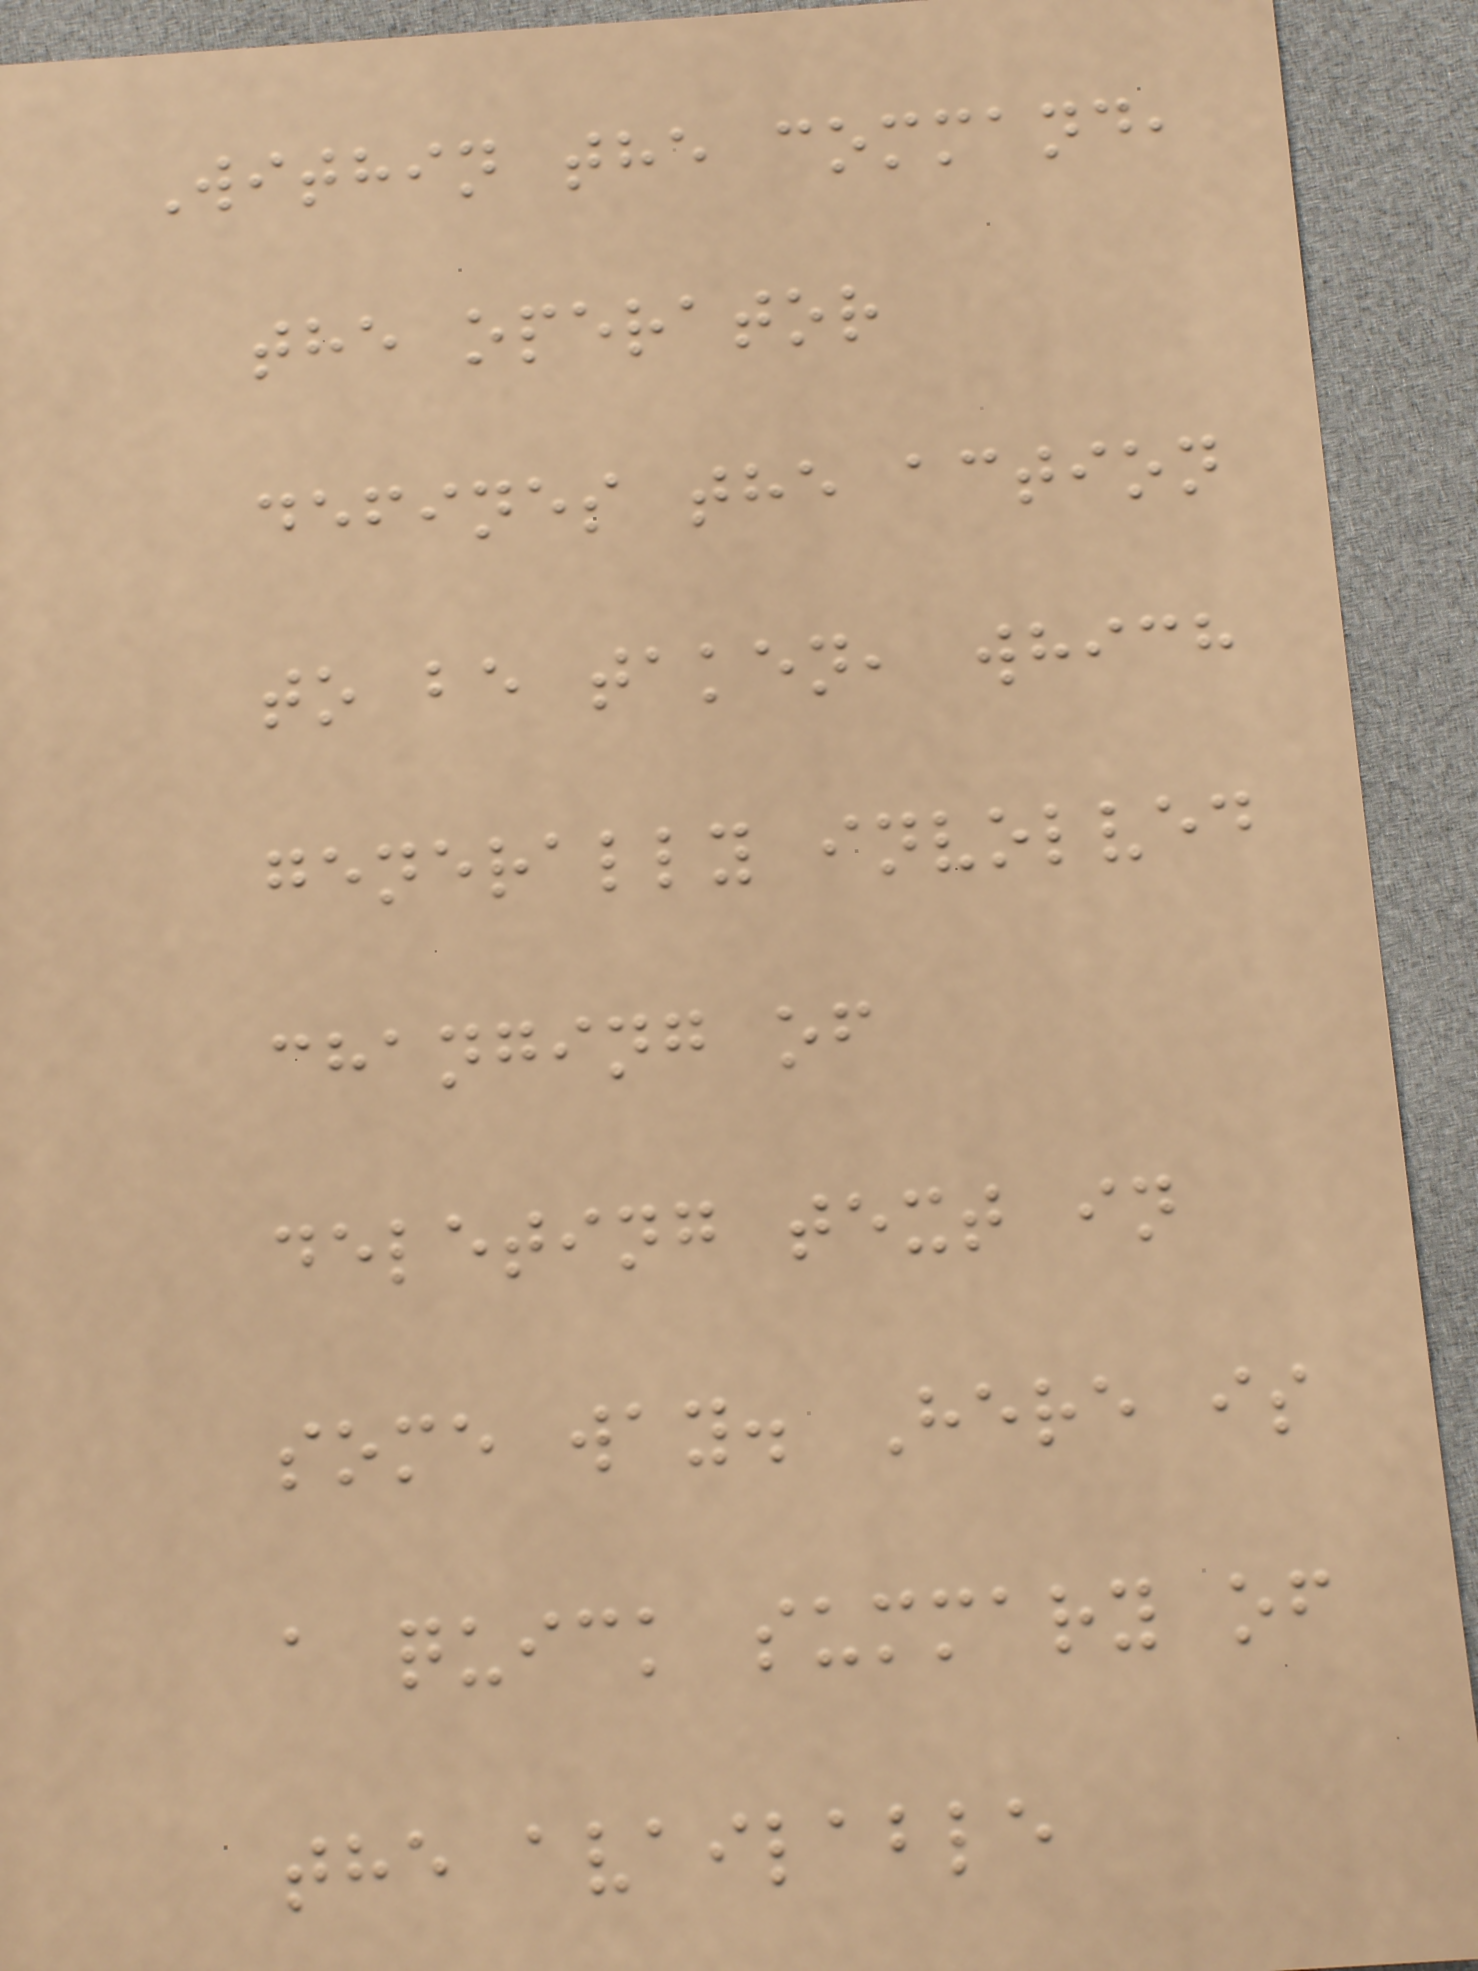Within the command,
the operator
defines the action
to be taken, which
generally involved
changing of
deleting text in
some way. Here is
a quick summary of
the available
